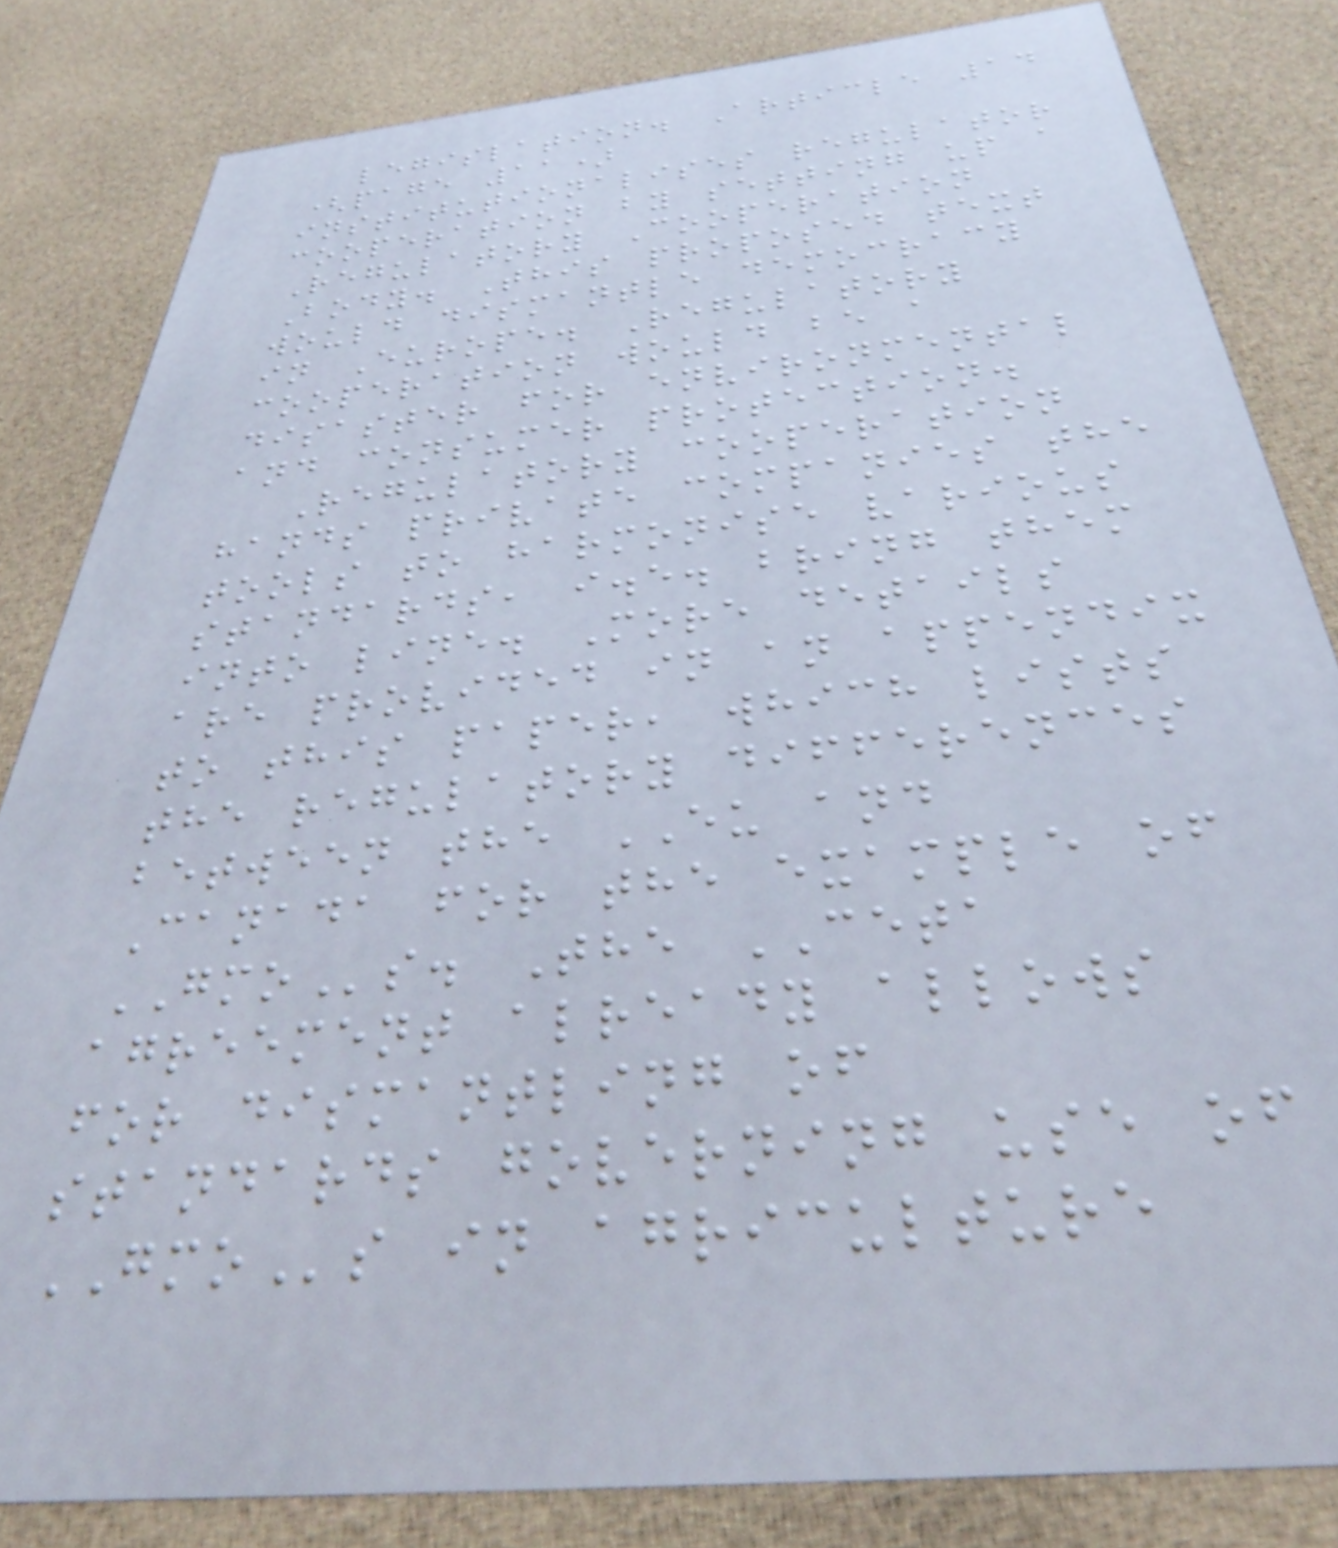legislation. Article 14
(page 11)
institutionalises regulator
cooperation by setting up a
Regulatory Cooperation
Body. This proposed text
would dismantle democracy
in Europe. Regulatory
cooperation would be a
disaster for environmental
and consumer protection.
Regulatory cooperation
hands private companies the
tools to harmonise various
standards, i.e. bring them
into line. More details
are provided in an appendix
to this paper, which lists
the regulatory differences
between the EU and
Canada for the example of
GMOs. The CETA
agreement already allows
for dismantling of
standards governing use of
GMOs in agriculture
